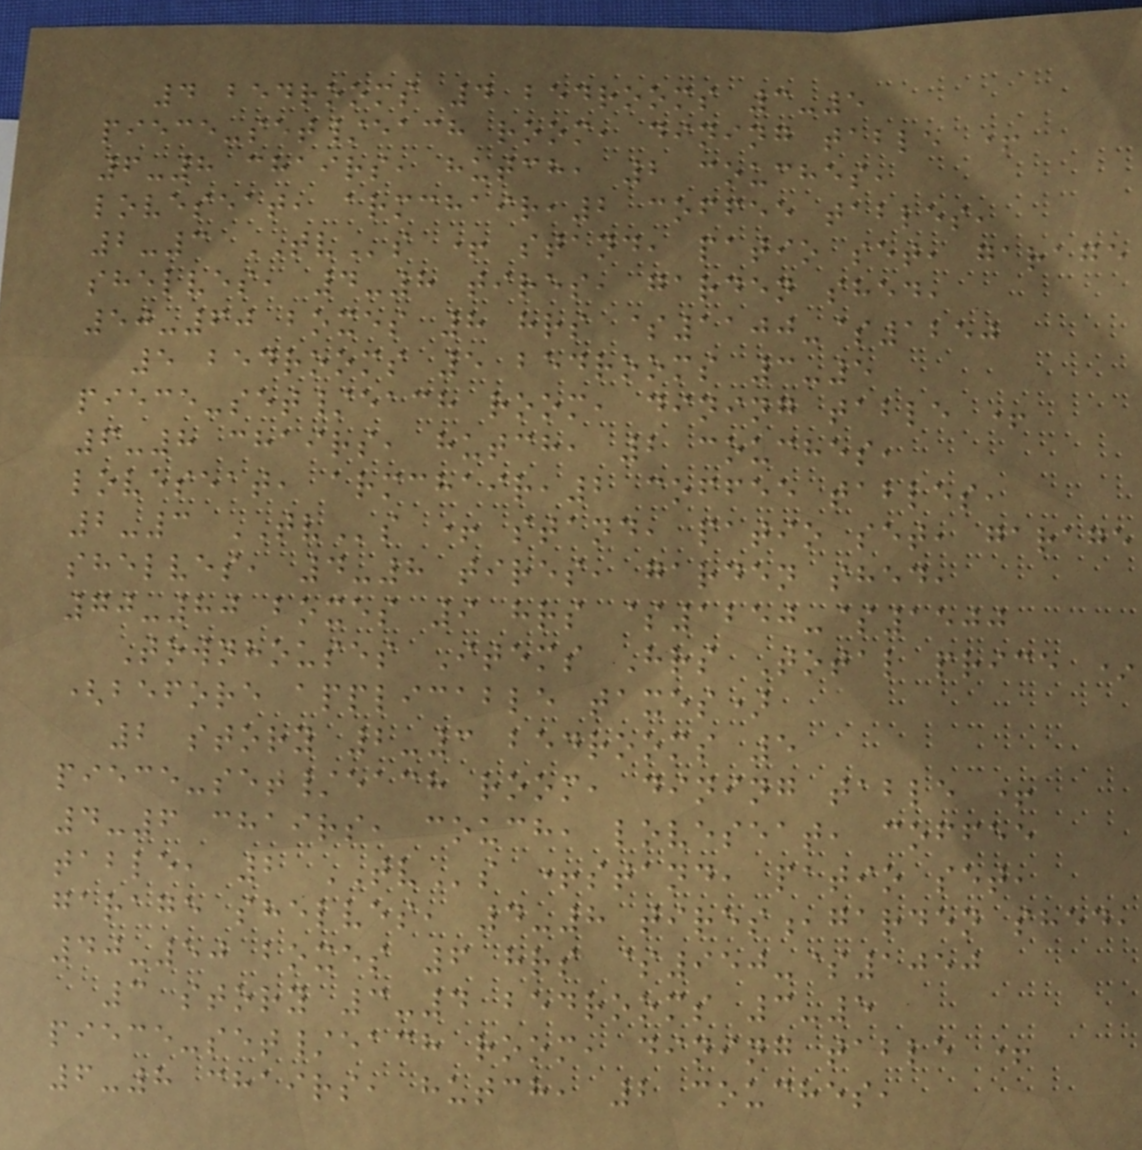4 bedrooms 4 bedrooms 3-5
piece-set/each room, dining table +
6-8 chairs, hutch, 2 couches,
loveseat, armchair,2 coffee tables,
2-3 TVs + stand, patio set, garage
shelves, 4-8 tires, garden shed,
50-60 boxes 8 hrs $1100-$1250
5 bedrooms 5 bedrooms 3-5
piece-set/each room, dining table +
6-8 chairs, hutch, 2 couches,
loveseat, armchair,2 coffee tables,
2-3 TVs + stand, patio set, garage
shelves, 4-8 tires, garden shed,
70-80 boxes 9 hrs $1250-$1500
Townhouses Items Hrs Total price *
(before applicable taxes)
2 story 2-3 bedrooms 5
piece-set/each room, dining table +
4-6 chairs, couch, loveseat, coffee
table, 2 TVs +stand, patio set,
garage shelves, 4-8 tires,garden shed,
40-50 boxes 6 hrs $950-$1050
3 story 3-4 bedrooms 3-5
piece-set/each room, dining table +
6-8 chairs, hutch, 2 couches,
